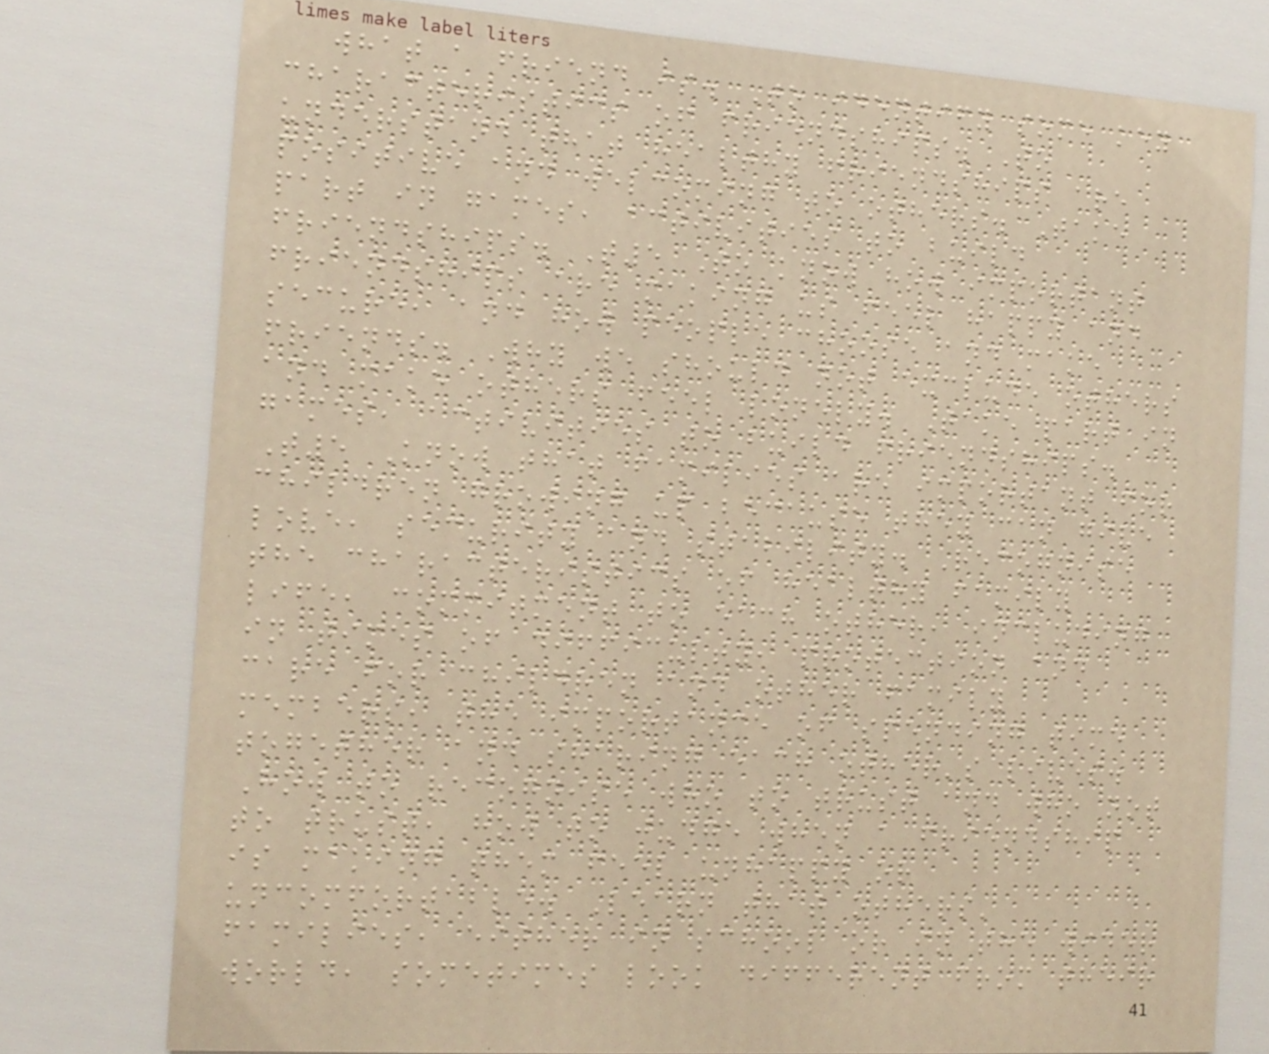what a friend is. To identify some key
characteristics of friendships. To
understand that healthy friendships are
positive and welcoming to others. Take
part in games, activities to build
friendships. T5 To know how important
friendships are making us feel happy and
secure, and how people choose and make
friends. Why we should not exclude others
and make others feel lonely. Take part in
games, activities to build friendships.
T5 Know that families are important for
children growing up because they can give
love, security and stability. Recognise
the characteristics of healthy family
life, commitment to each other, including
in times of difficulty, protection and
care for children and other family
members, the importance of spending time
together and sharing each other's lives.
How to recognise who to trust and who not
to trust, how to judge when a friendship
is making them feel unhappy or
uncomfortable. Learn that others'
families, either in school or in the wider
world, sometimes look different from their
